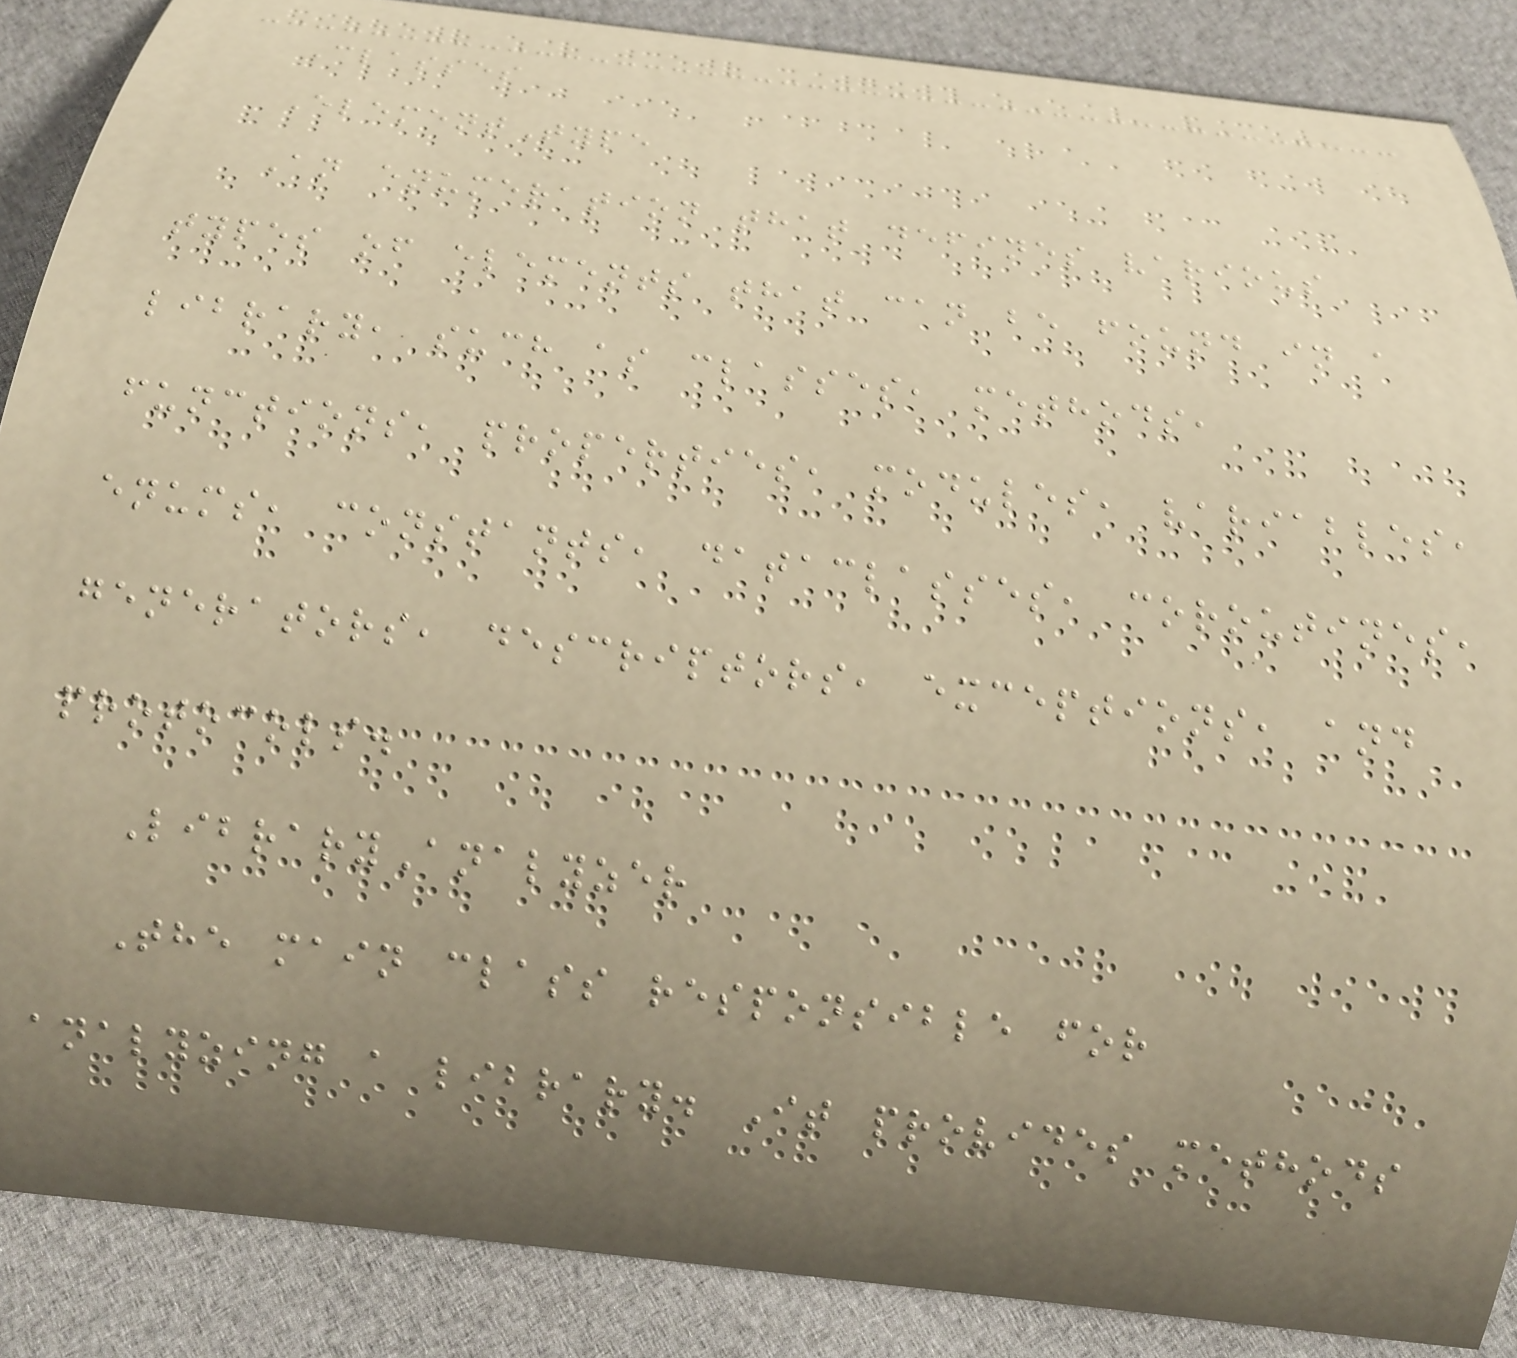Classes
ElementType
An enumeration that defines various
types of elements that can be found in a
library, such as classes, methods,
functions, properties, modules, variables,
enums, constants, dataclasses, coroutines,
generators, descriptors, exceptions, and
protocols.
LibraryAnalyzer
The main class responsible for
analyzing a library. It provides methods
